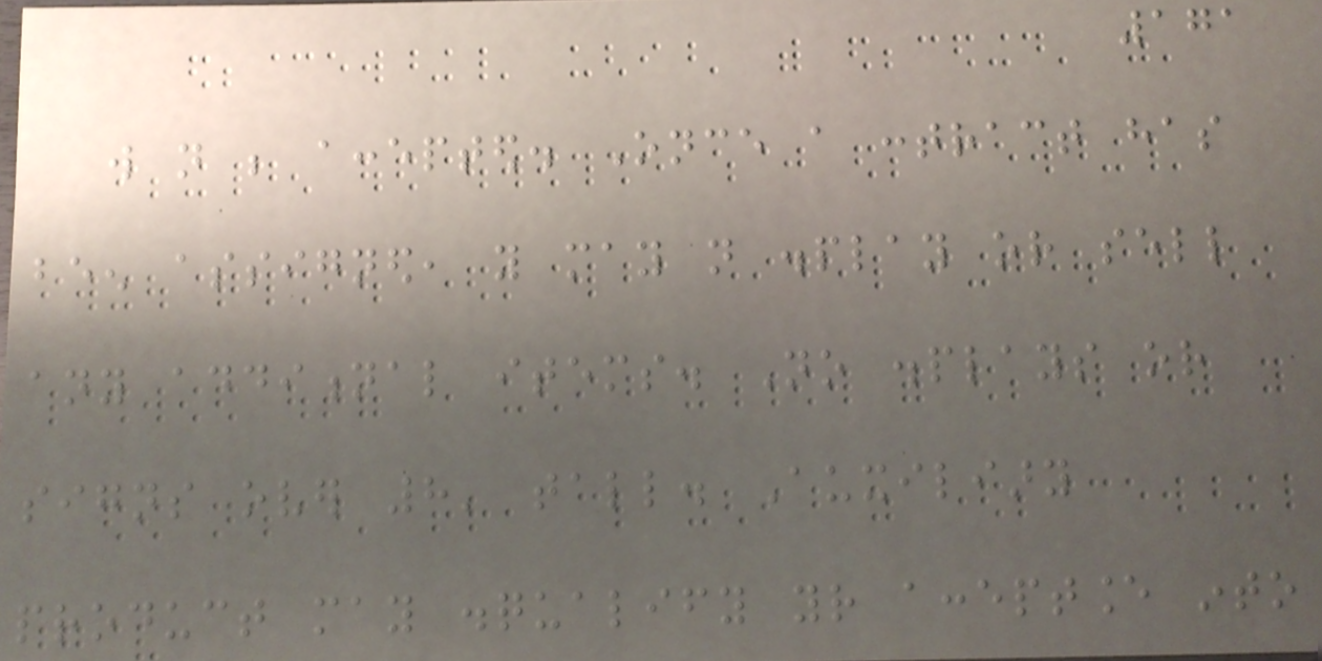171
will not be accepted. Once a contract has
been assigned, you may not display or sell
any additional items. No displays or
signs over 8' tall. Auxiliary
product may disqualify your acceptance into
